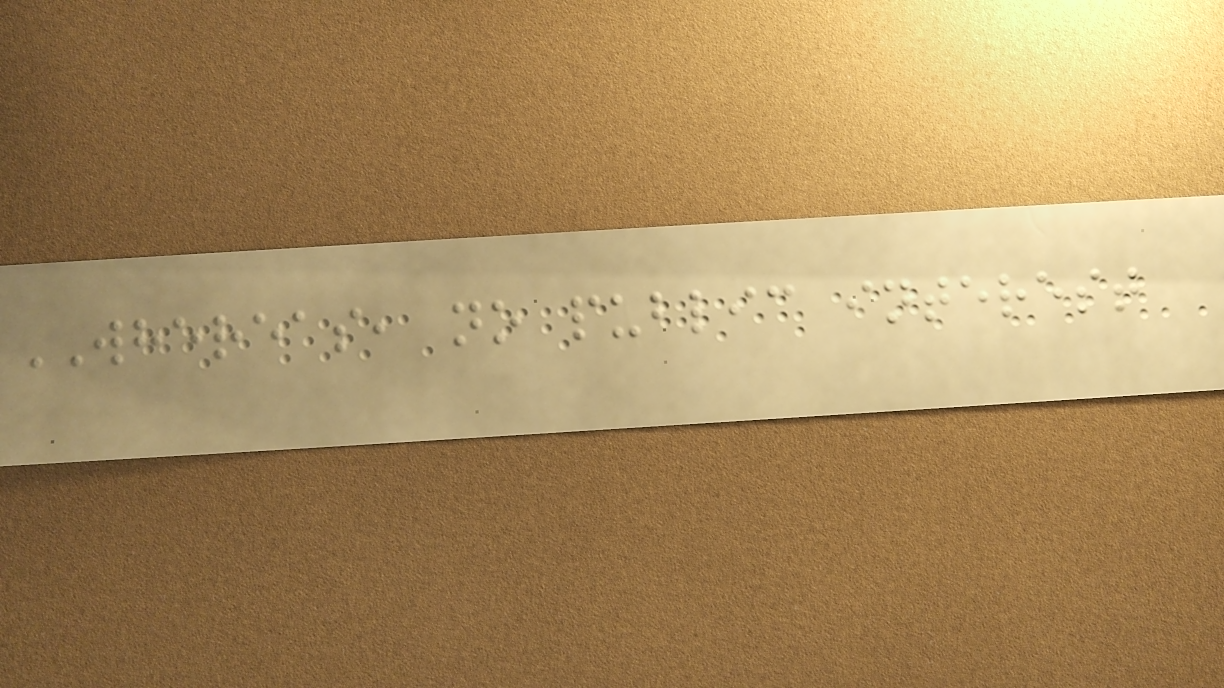WHEREAS, no public interest
